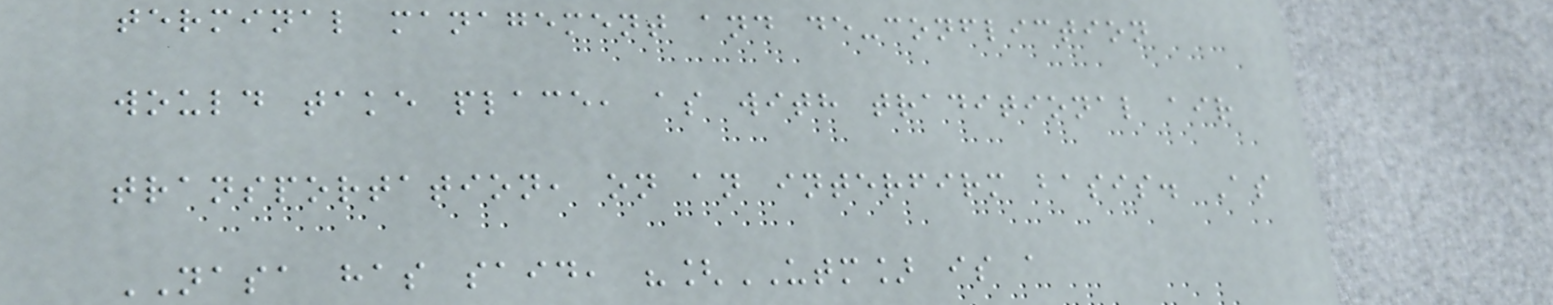terminal management and de-confliction
would take place, as with traditional air
transportation, on an interfirm basis. As
NASA has said, "[UTM] is a
